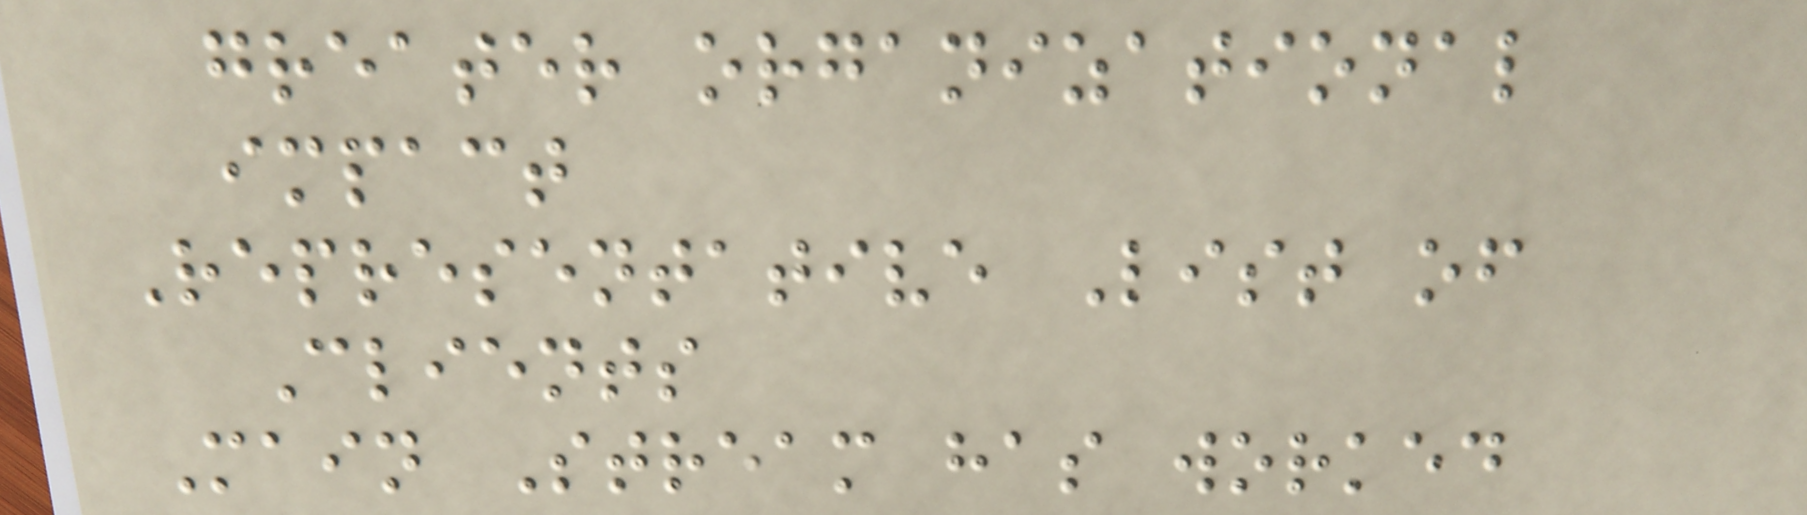greater organizational
impact
Representative List of
Clients
Main Stream has worked
